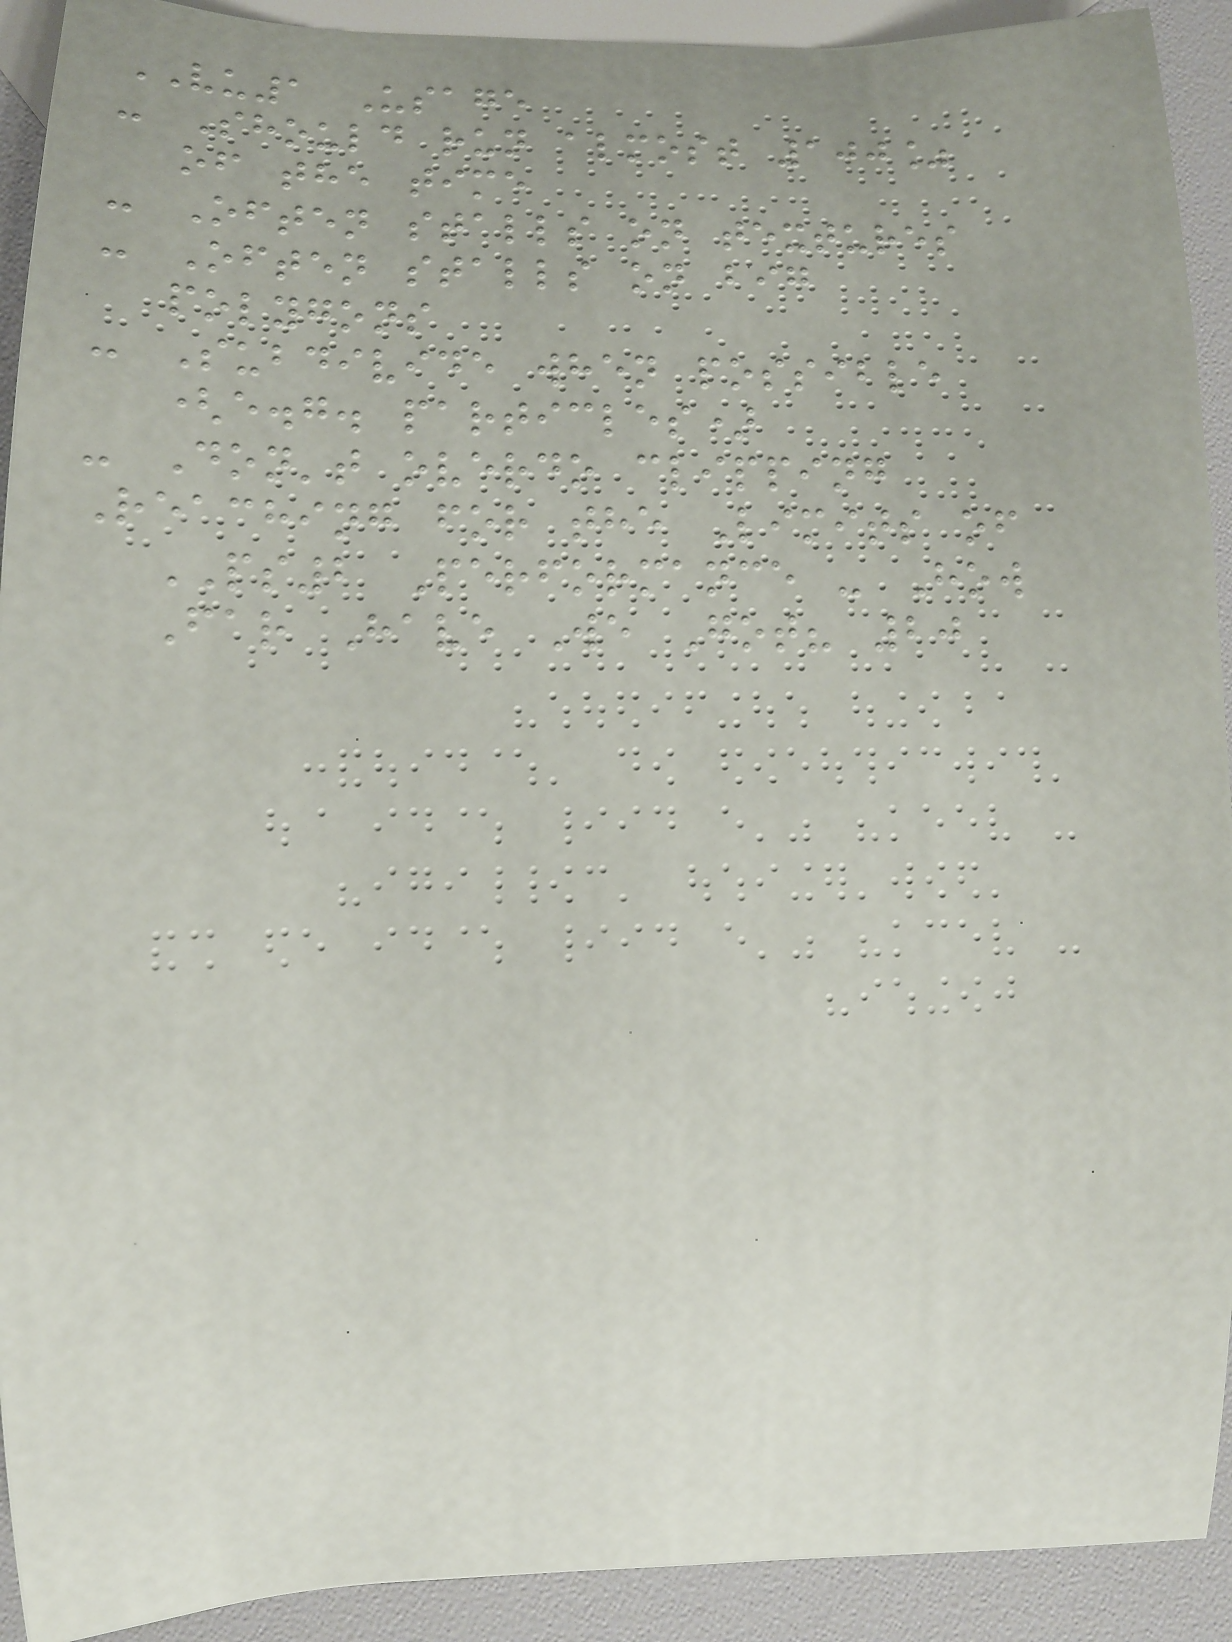VU1 Usage
- Should run almost 100%
of the time
- Often stalls on textures
- Often stalls on big
polygons
- Subdivide when possible
(e.g. particles)
- Don't overdo clipping
Reaching for the Limits of
PS2 Performance - How
Far Have We Got? 20
